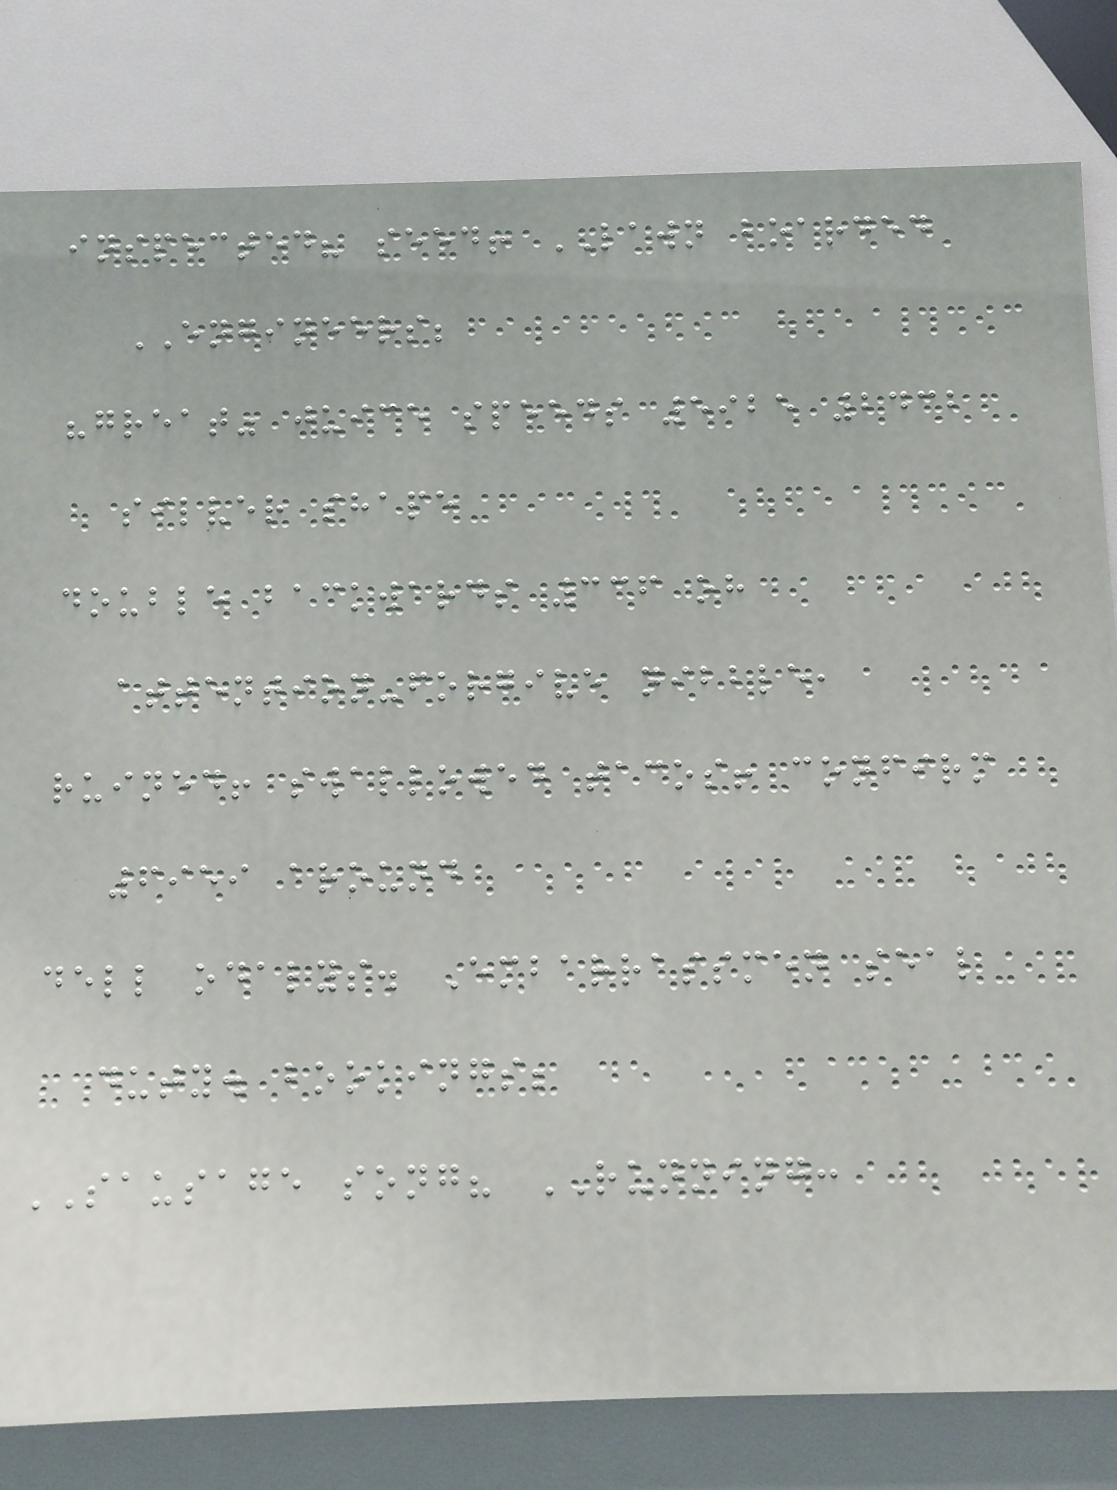inspected? seed! LAWN boarded
ENGINEERS;
"great" juice speeds 5925 2432
silver shape
double backwards 336 oh
attention-forgive nibble,
ruined! swallowed tacos! confirm
6959 around
dell odalys. Embarrassmen seal
duty. bookings;
SAUSAGE song? RUNNING:
